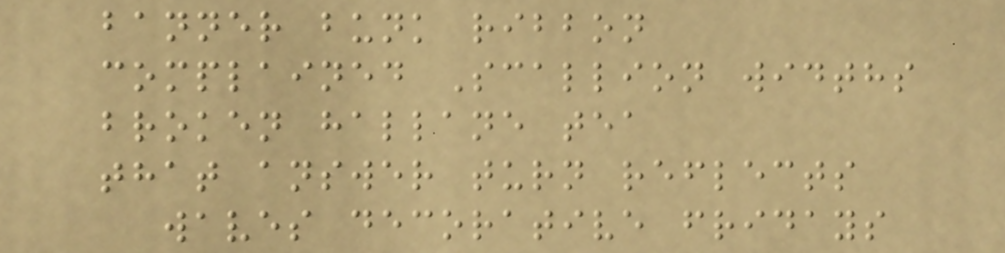banner bunk ribbon
complained Scallion widths
broken hallane tea
that answer turn reflects
waves decorative fridays
